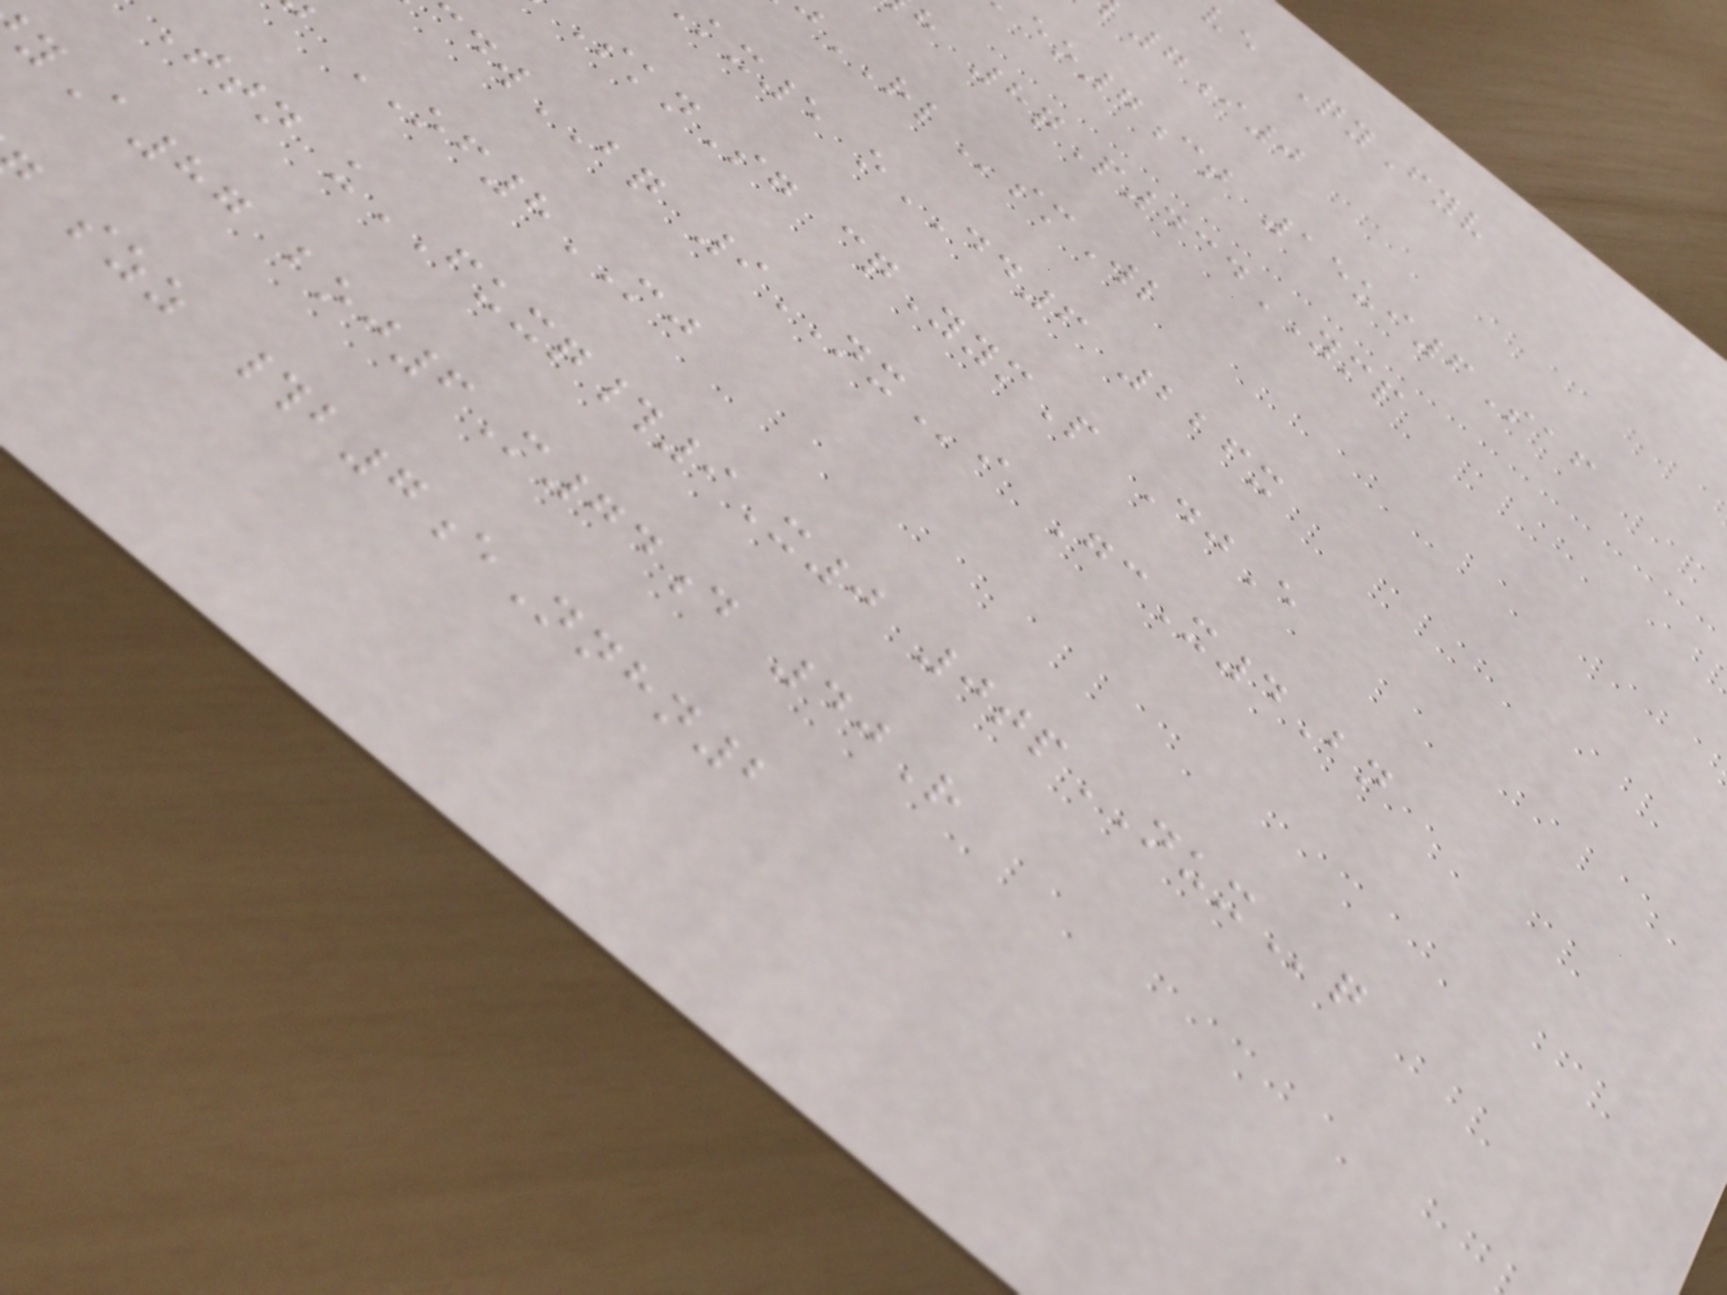ve QyFyv
7i0
eo7ct 15ui6Saf
h 8qP434YMP
RLsmWl
kx5 oDD6 226x
SknSg cqYymP DjE
wBQ 9NXi GcX4Bn
OF8MJ
Ttn uFUXQ#9X0 0tpNUXq
yA87 boj6M74d 40R
szz #b7eNnhn2
